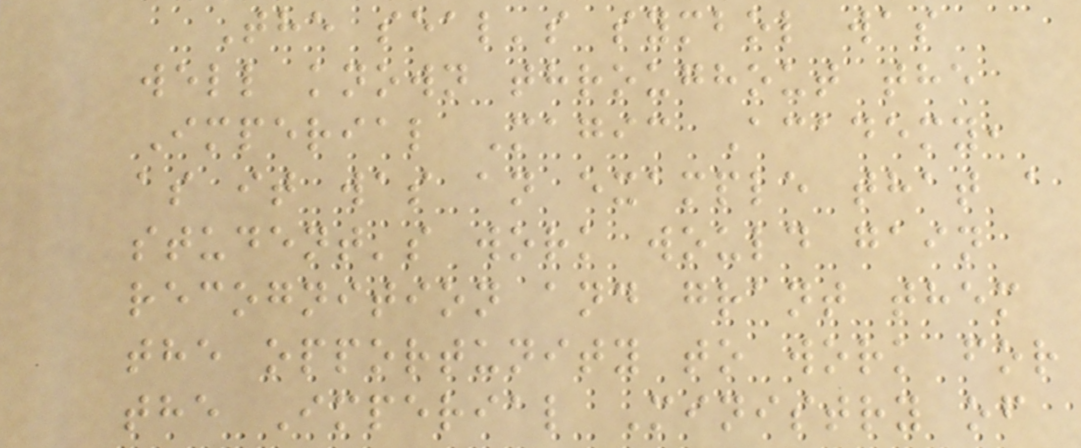The seal's symbol was
well known throughout the
Imperial Magic Academy,
as it was an example that a
student's work would gain
recognition and grant them
the opportunity to work for
the Imperial Ministry of
